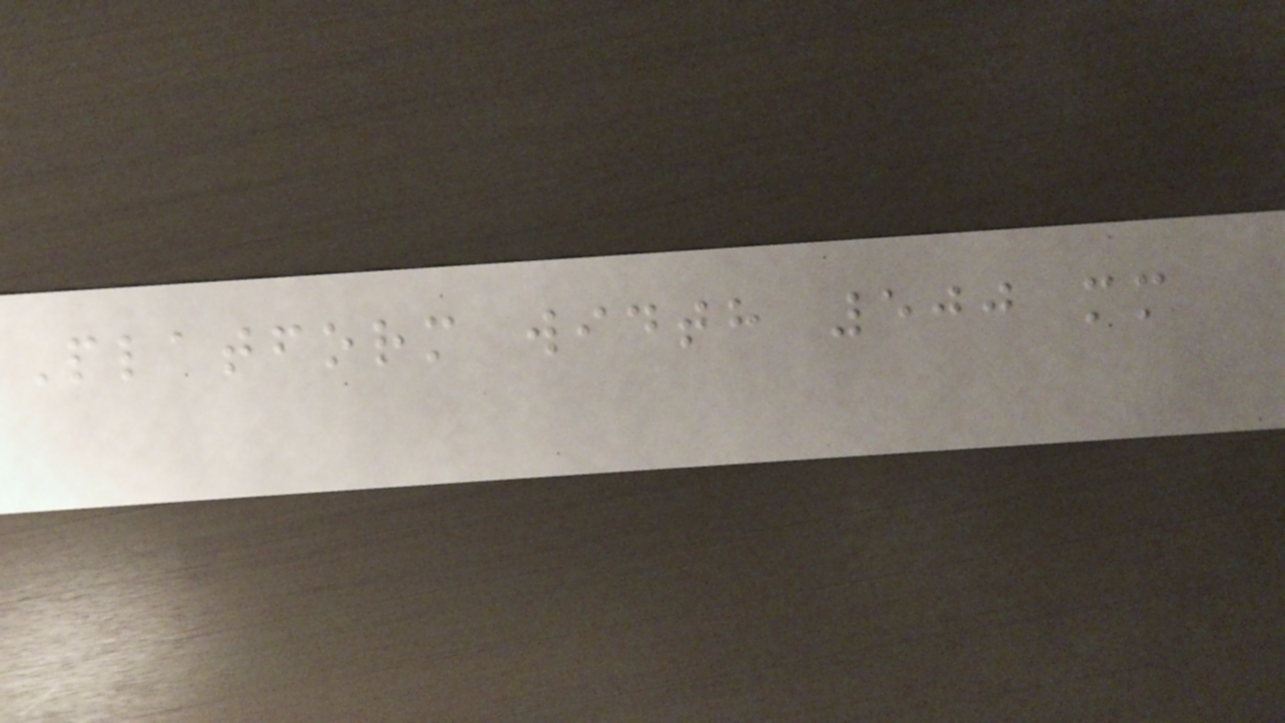Platform width 500 mm
